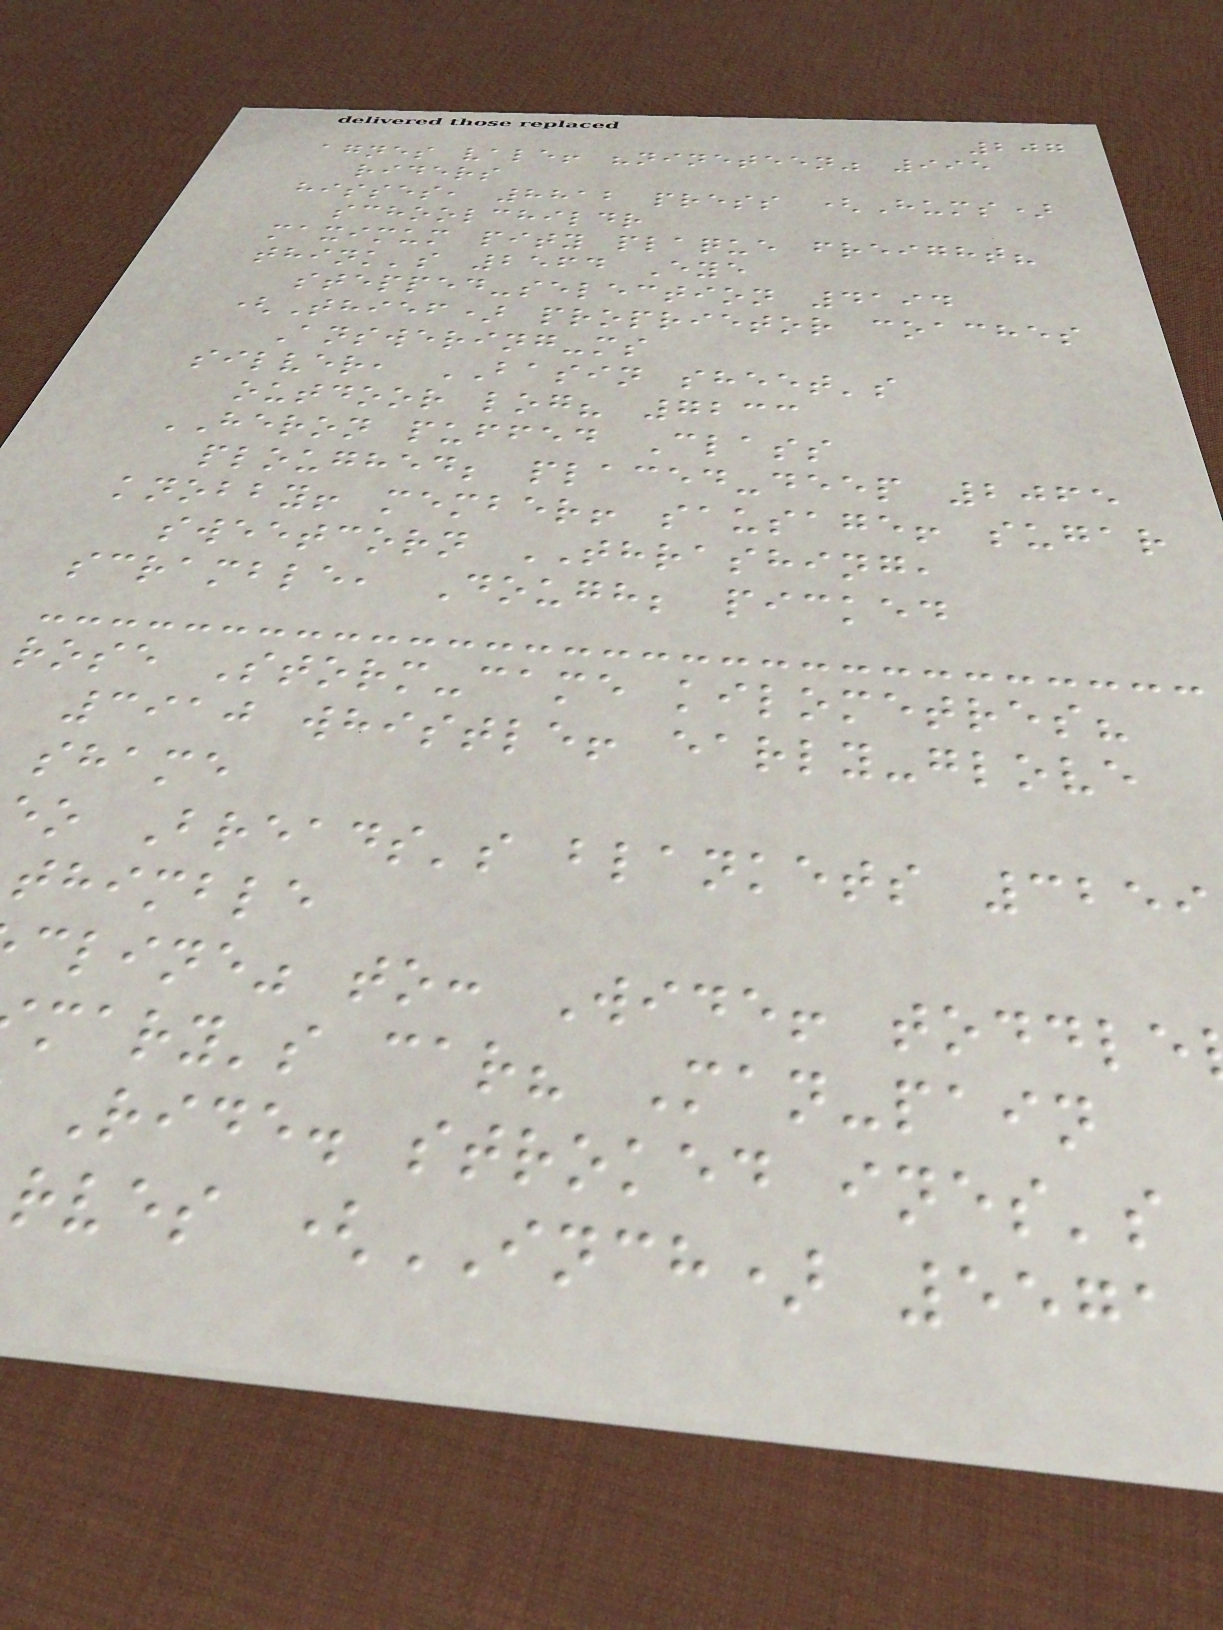207
agnes vale! "nineteen" 995
riders
hisses, 8812 press (Hums)
schoolchildr
maximum pity plaque freight?
think's 2564 Eye
stepped-selection 4194
(Thief) proprietor coaches
Answering-ms
silver, BASIN sheet's
outdoor log? 7233
HERON puffed Class
ploughed; placed-deep 2065
knobby! member! sausage! sugar
sweetcorn THRASHING,
scramble, Dough; picked
rose Storm-came kilometres?
3910 whistle! early-glove
shame
eo Breads's blankets 3259
thimble
cline" to: Wide! toddle
mary's car? Man-pain
Ride. stroked ines's
rves (INCH) 5571
